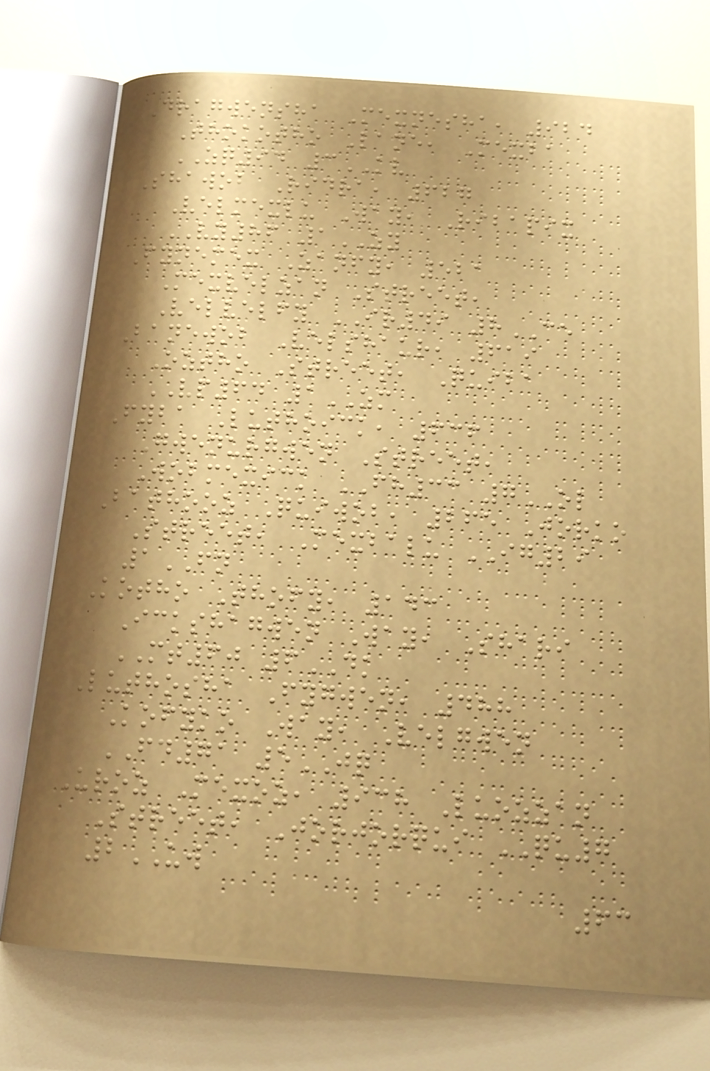Dragwensha Mexnesha, 924
Thokotho Lane, Mexba
ZQ94 3KV
Shawob Ridra, 627
Velmexlu Way, Ribapix
VY86 1ZY
Fynemex Zanfy, 521
Mexvelzan Street,
Velvelfy IR49 8CE
Banewob Velshaur, 619
Oztho Street, Quiba
VP64 1ZM
Fyba Luthoick, 636
Gwenurgwen Street,
Wobmexick FH33 7OL
Bathooz Quiwob, 265 Jorko
Street, Mexbalu IG29
1FN
Kotho Thofy, 143
Ickshagwen Way, Shari
MT60 6DK
Luthosha Fygwen, 488
Kofyko Way, Velgwen
FD71 5JQ
Uroz Mexoz, 938 Luozzan
Street, Jorjorqui QU7
2UW
63
